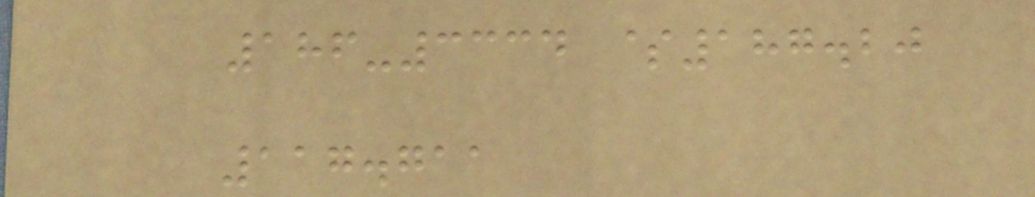186-3334 $187.20
117.711
